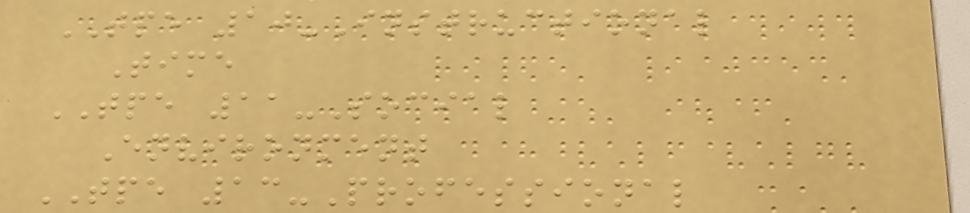TPE 10-Instructional
Time
TPE 11-Social
Environment
TPE 13-Professional
